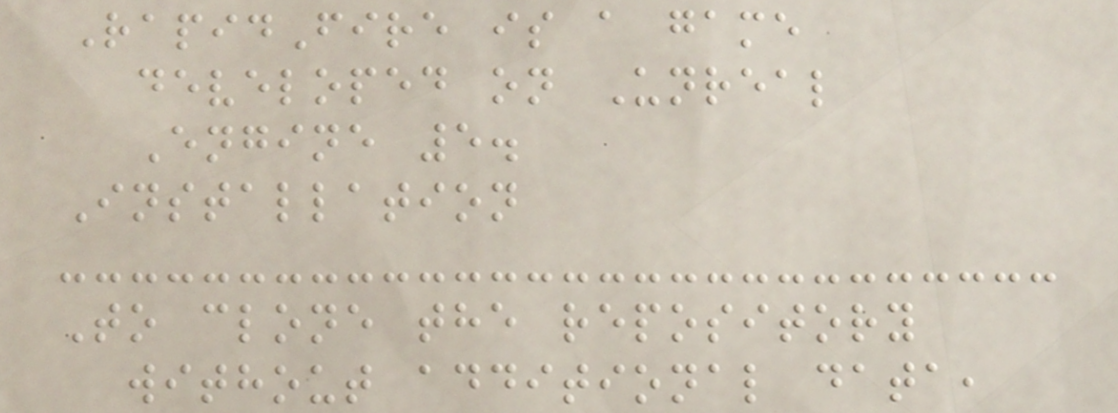RapidFire is a game
developed on Unreal
Engine 5.
Installation
To clone the repository
without additional data,
